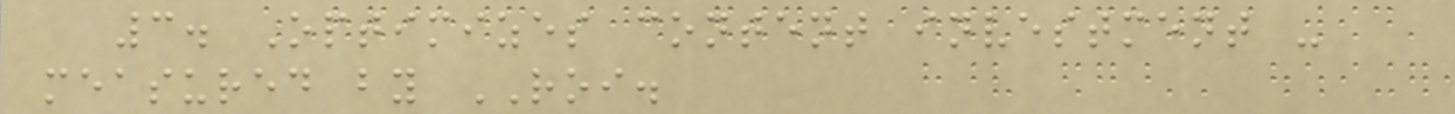3. Optimizes content investment -
measured by ROI.
